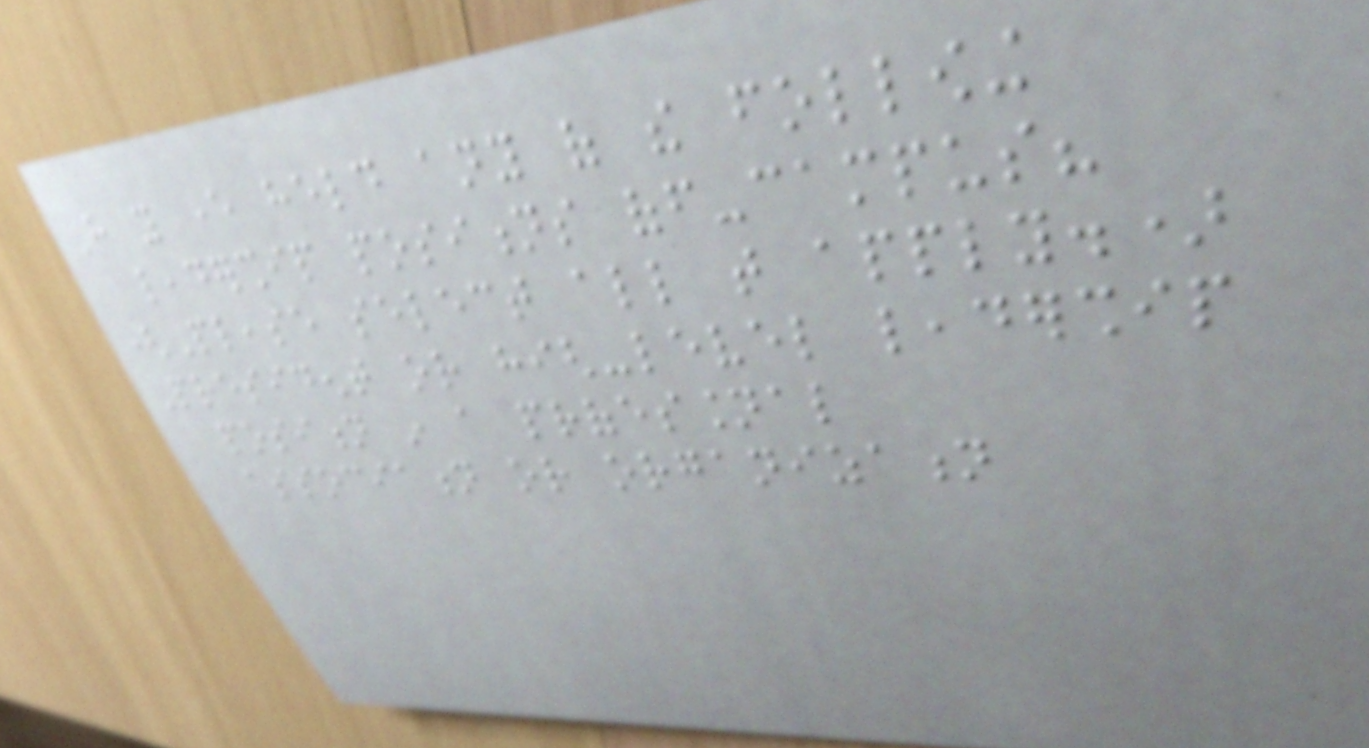Have you ever held any of the following
leadership positions off-campus?
(Please select all that apply.)
President or high-level leadership
position in a professional
association or organization
